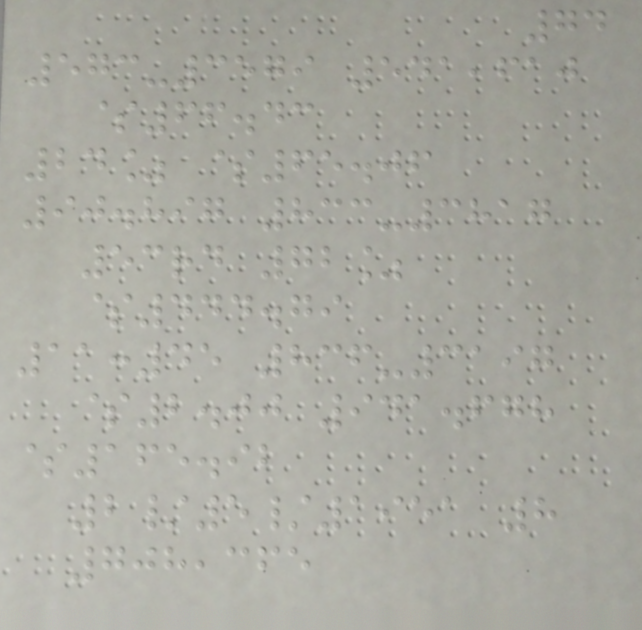74
573-3579 541,610
$66.43
24% $65.06
90.897 833-3817
53rd 72%
$444.79
11:45 836-3197
$2.00 941.678
$165.92
2/5/1951 8
708,365
